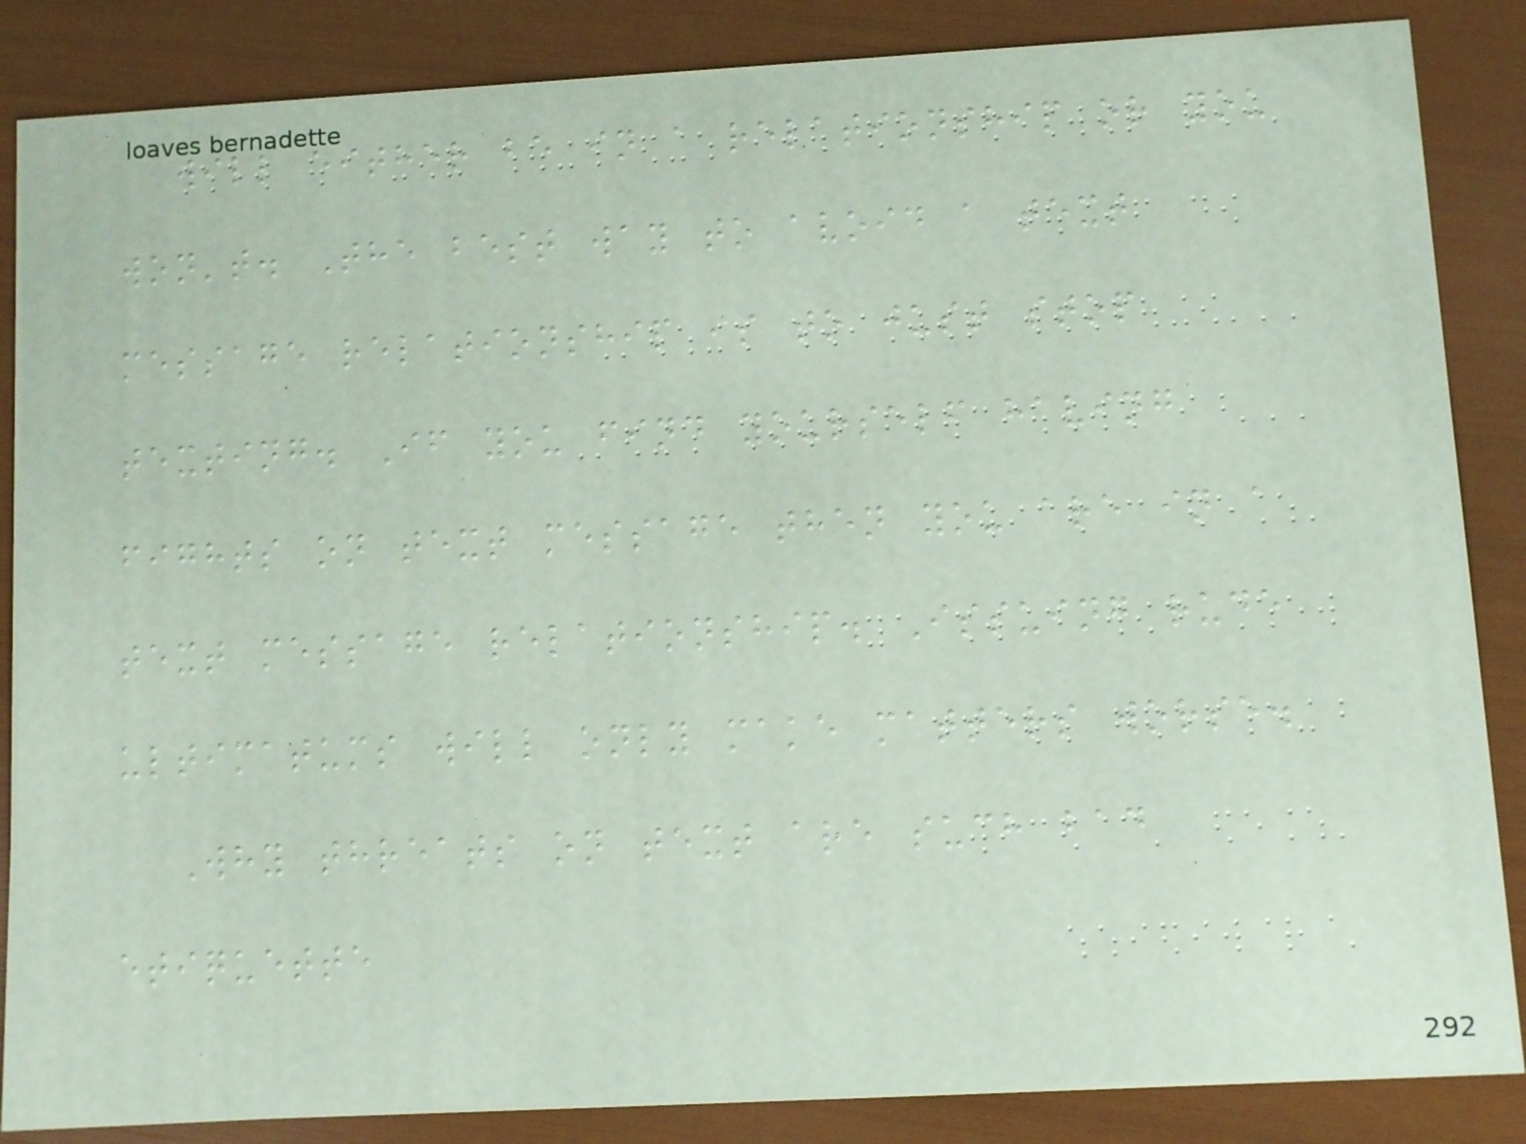will either be in a relationship or you
won't. The best way to avoid a text
message relationship is to just stop
texting. If you find yourself having
fights on text message then you are in a
text message relationship. Issuing rude
ultimatums will only make matters worse.
Why threats on text are such bad
etiquette
